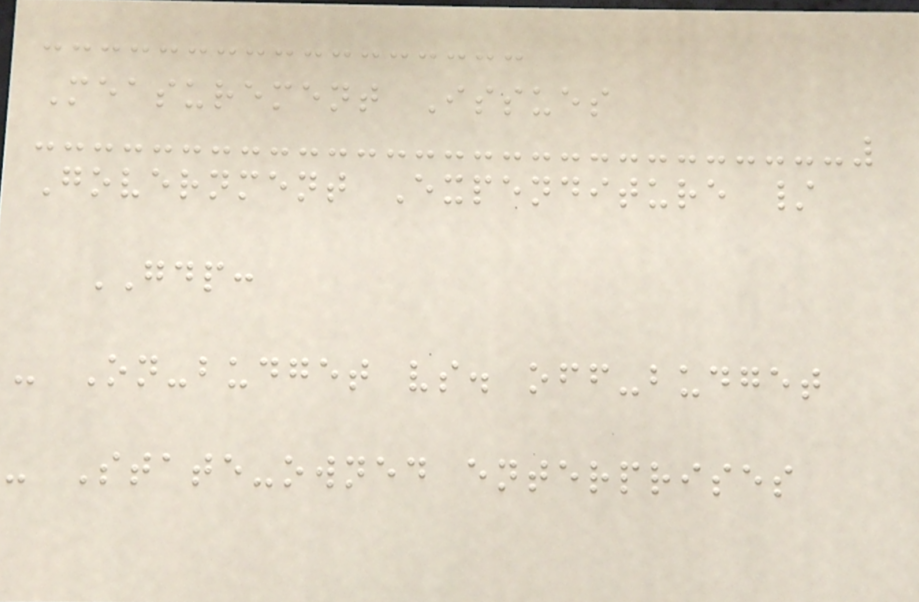Measurement Issues
Government Expenditure /
GDP:
- On-budget vs. off-budget
- State-owned enterprises
